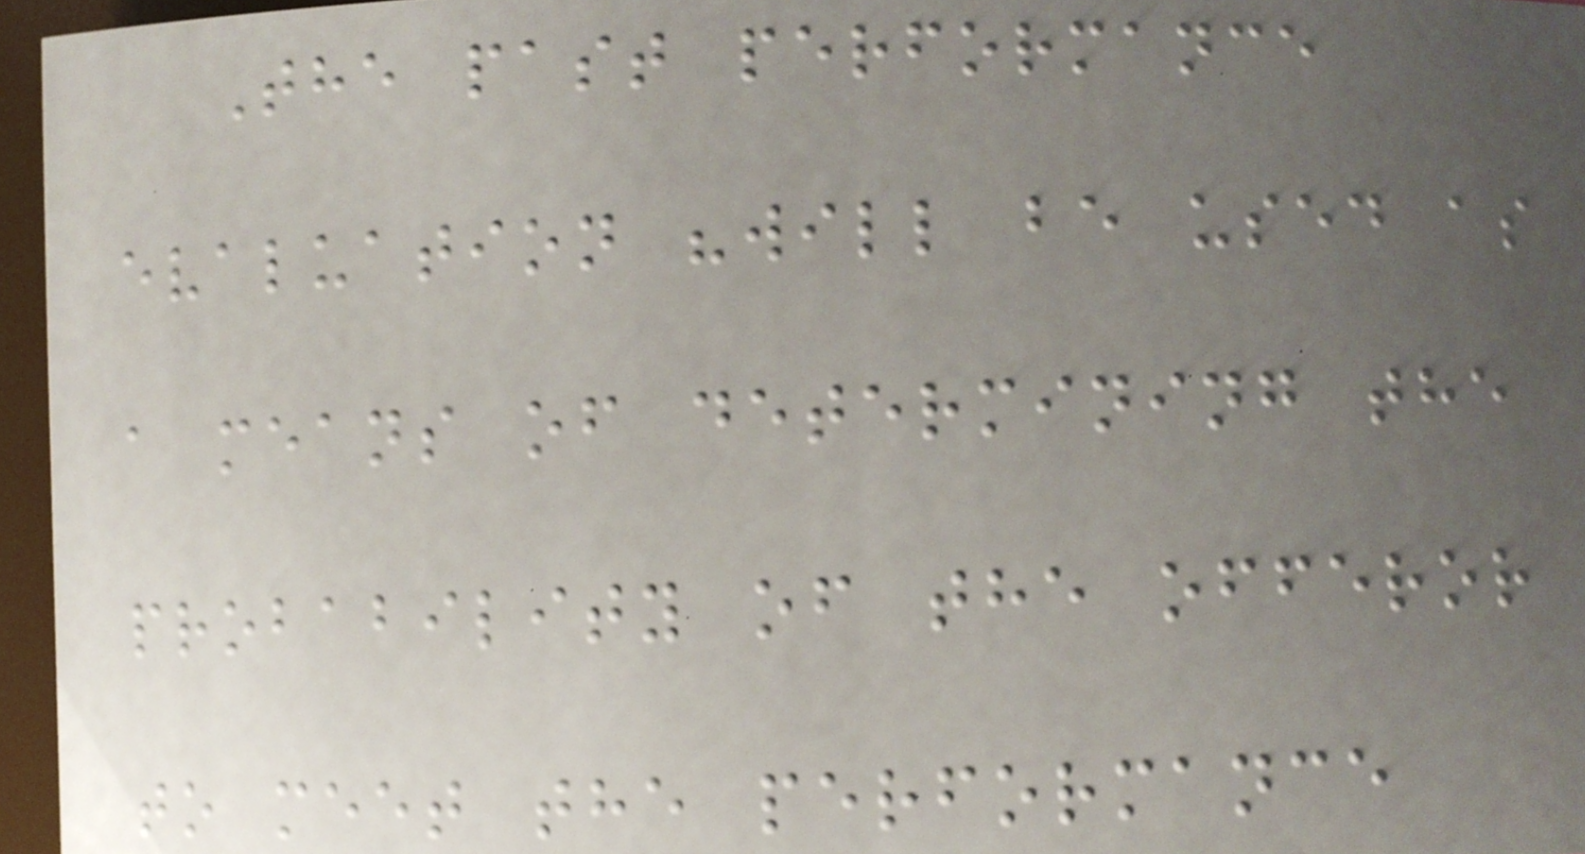The past performance
evaluation "will be used as
a means of determining the
probability of the offeror
to meet the performance
